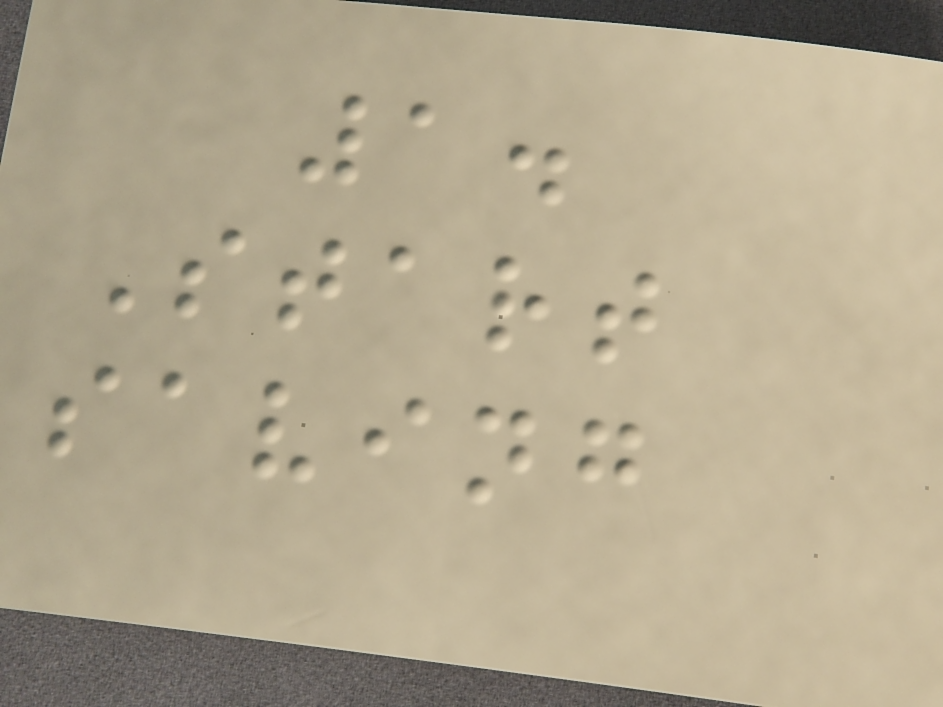1.
Start
saving
